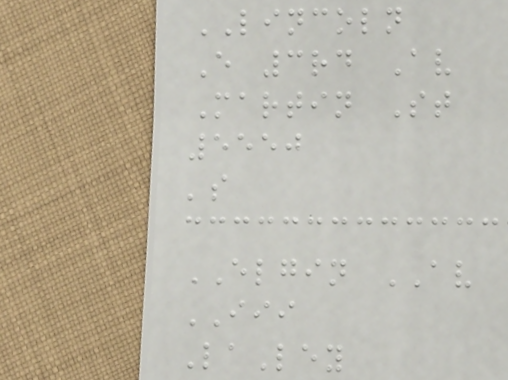LINCOLN
E 3rd Av
Martin St
5550
's
ELGIN AV
III
LaLey
